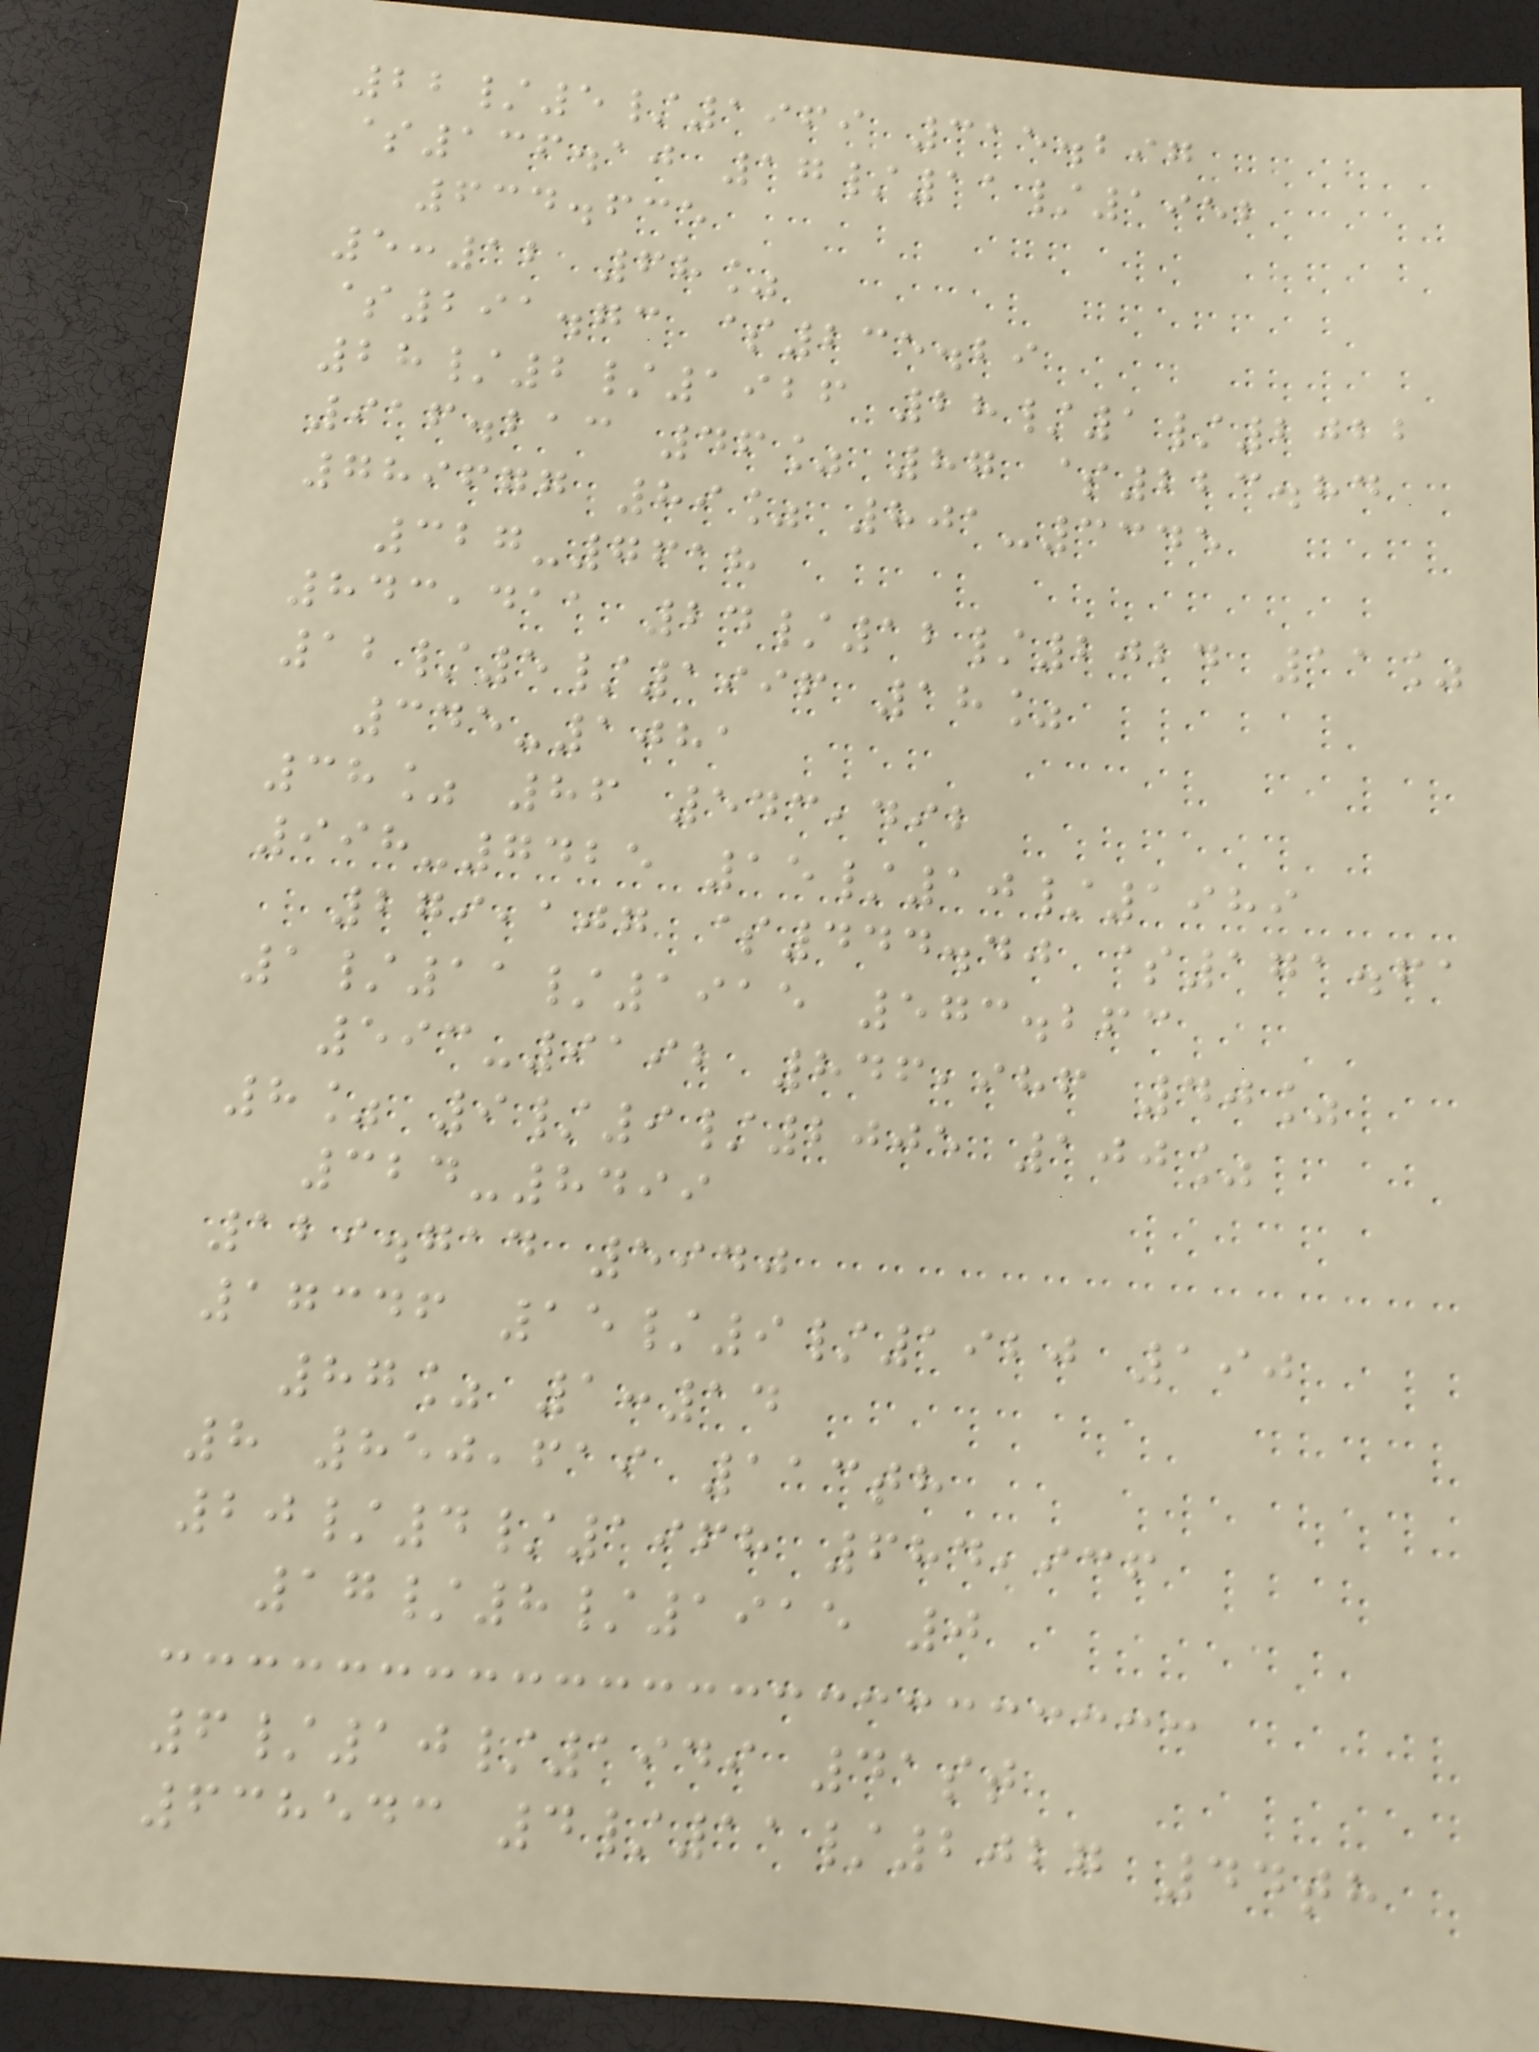22/5/1969 315.297
$136.10 17/11/1952
634.635
5:12 68%
$291.73 $235.29
28/2/1926 28/1/2022
916.213 46% 87 $223.84
789677 89% 801-3345
327-7618
843,411 24/12/2024 11%
12/5/1996 18%
345-1081
38% 86 543,492
998-7425 15/10/1989
279,107 $444.40 $171.61
1/11/1915 573.263
593-9192 846,986 40%
8% 9/9/2005 100%
324-8499
129.714 5940
17346 15/9/1920 190
87% 1:14
8 850,619 113th
20/4/1968 684,936
17/8/1915 0
6/10/1949 41st
638543 4/11/2027 44th
